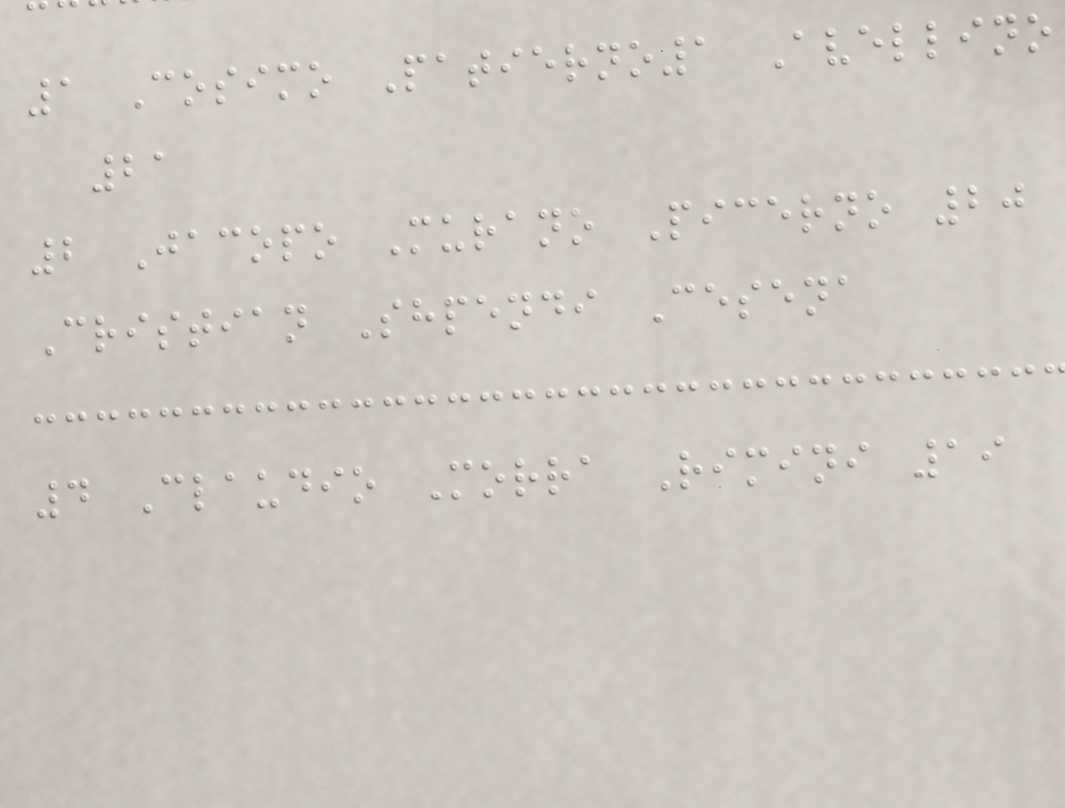1 Cosimo Patierno1 Avellino
21
2 Jacopo Murano Picerno 20
Cristian Shpendi Cesena
4 Claudio Morra Rimini 19
